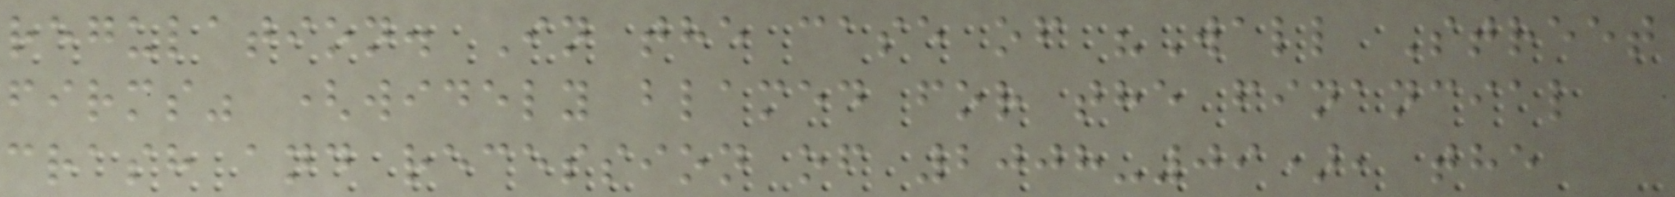regulation. In the case of "Wall Street
firms" (widely blamed for the financial
crash and recession of 2008-09), the
